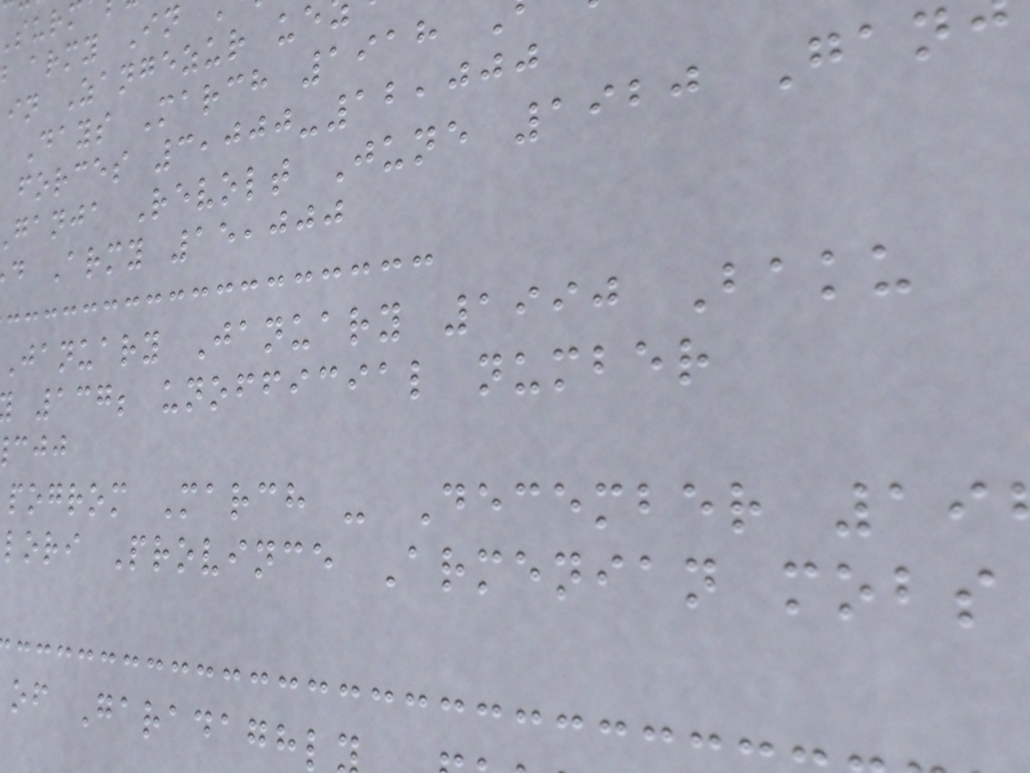in Zangezur ue
Days March 1918
forces 3,000-12,000
ganja Revolt June 1920 Gan
d Army 15,000
January January 1990 Baku
137; unofficial number
pogrom March - December 19
lori Province Armenian mobs
of Garadaghl
